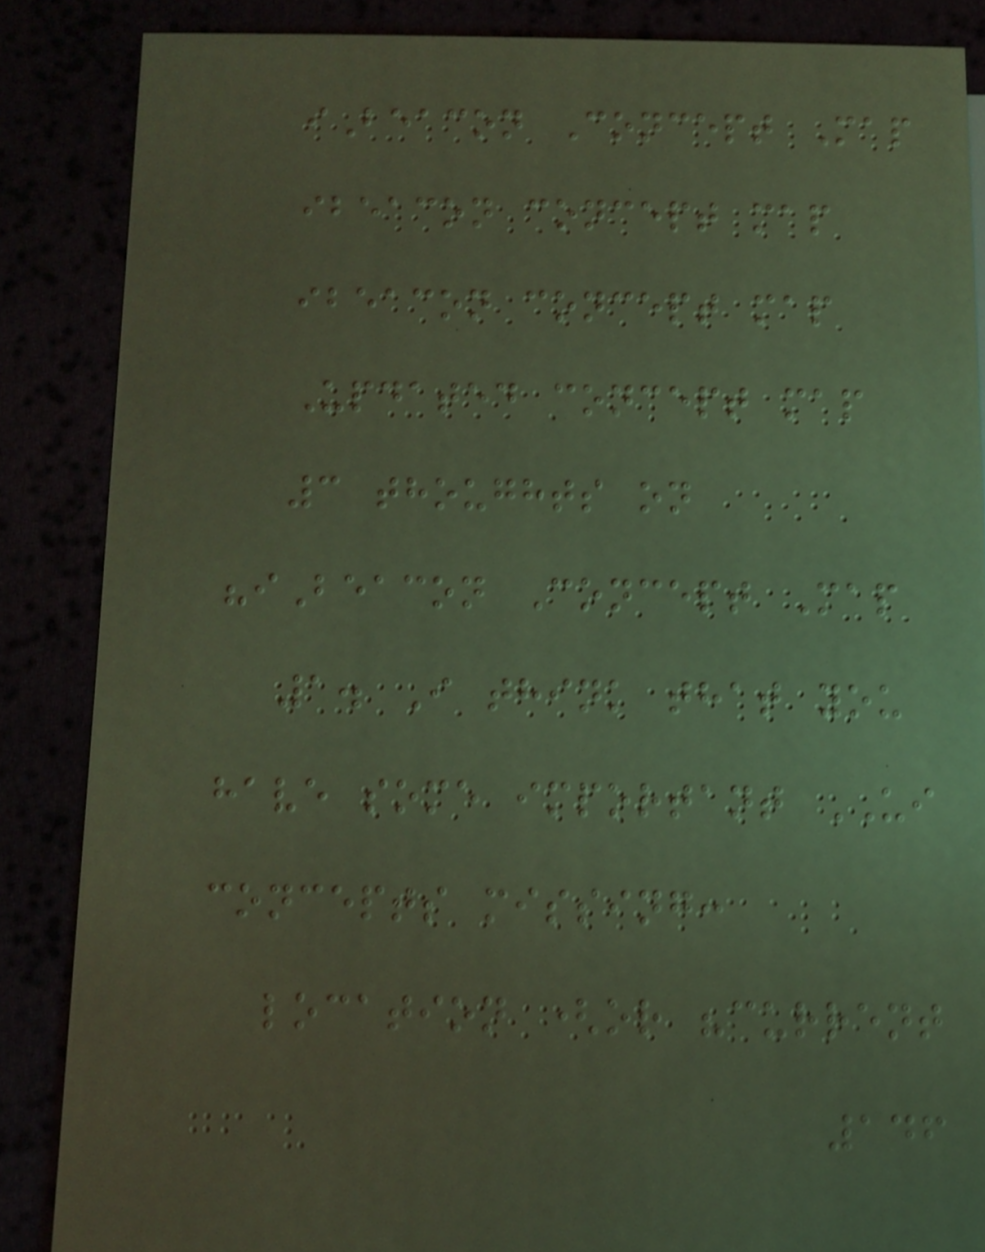iBeacon Concept Map
ibeacon concept map
ibeacon concept map
Updated concept map
3 thoughts on
"iBeacon Concept Map
1. I think that you
have some important UI
concepts missing:
location (or "current
146
